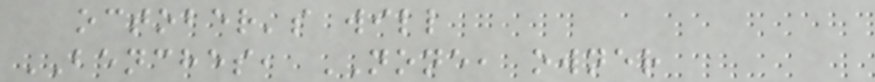october's will
BENCHES, NONE, owner
